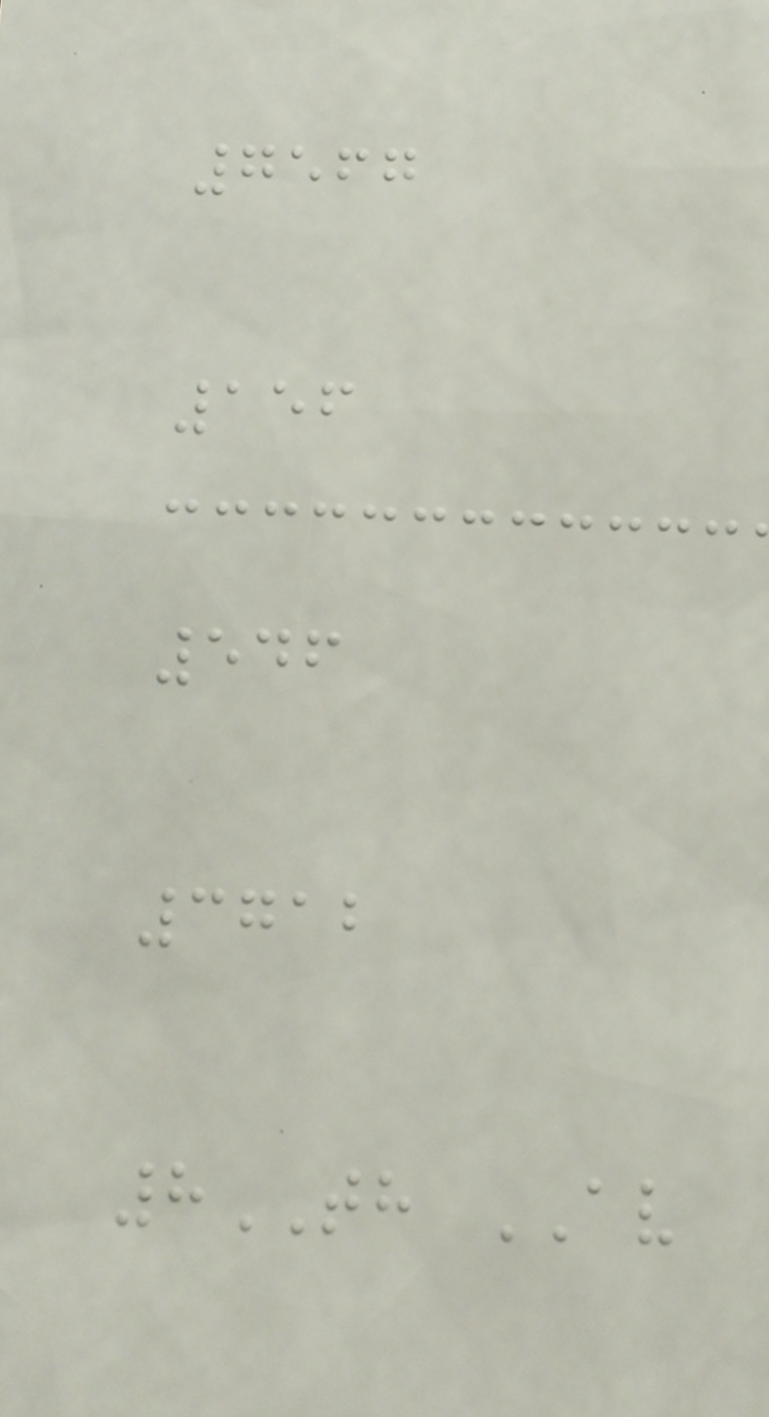7567
156
546
3712
8TH AV
